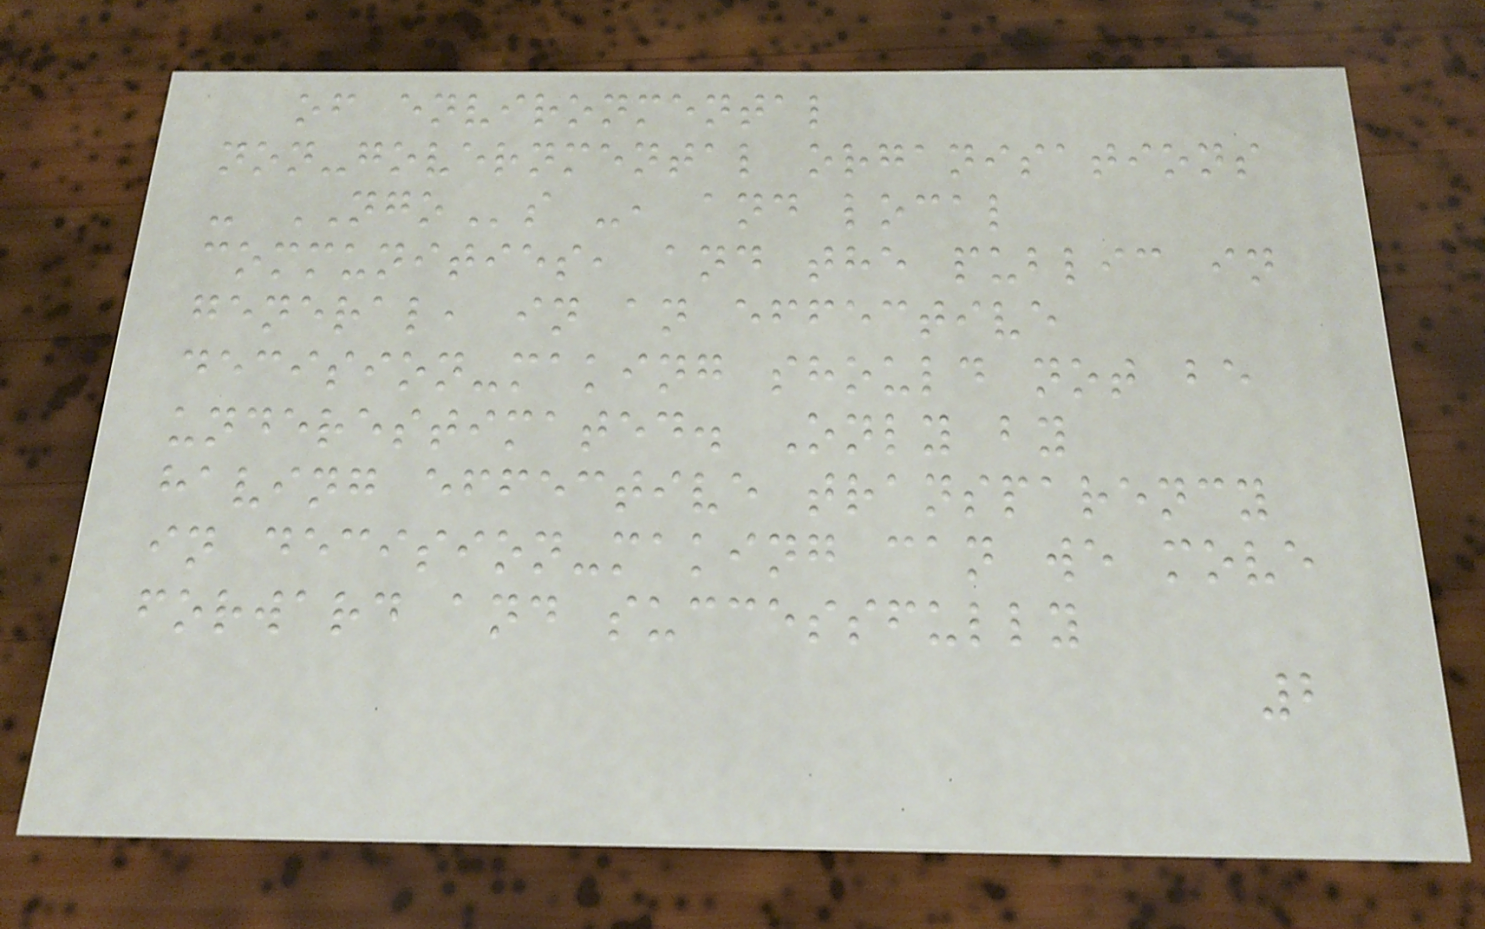of environmental
non-governmental organisations
- NGOs -, and local
communities, and the public in
general, in an effective
decision-making should not be
underestimated. Only by
having effective transparency
in decision-making can we move
forward and successfully
2
